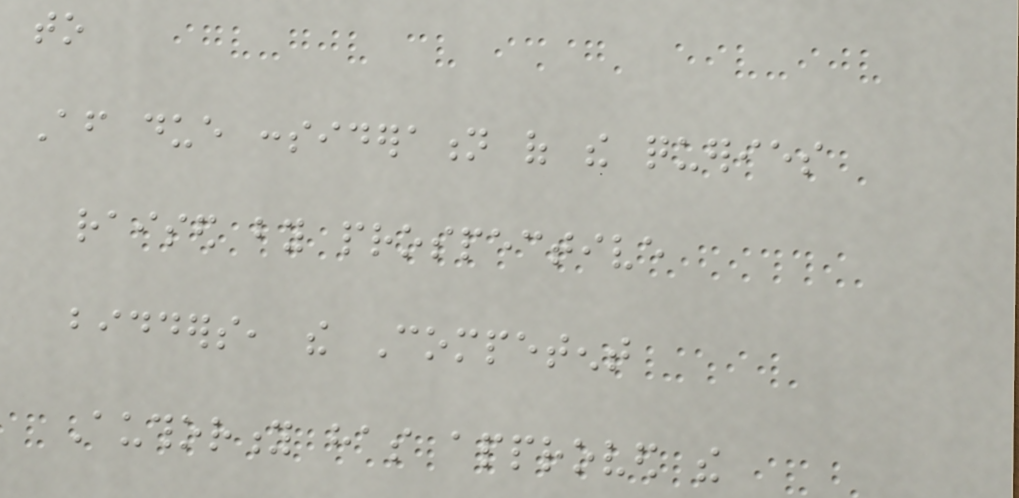to
After due consideration of the queries
raised by prospective
bidders, the Competent
Authority has approved the
